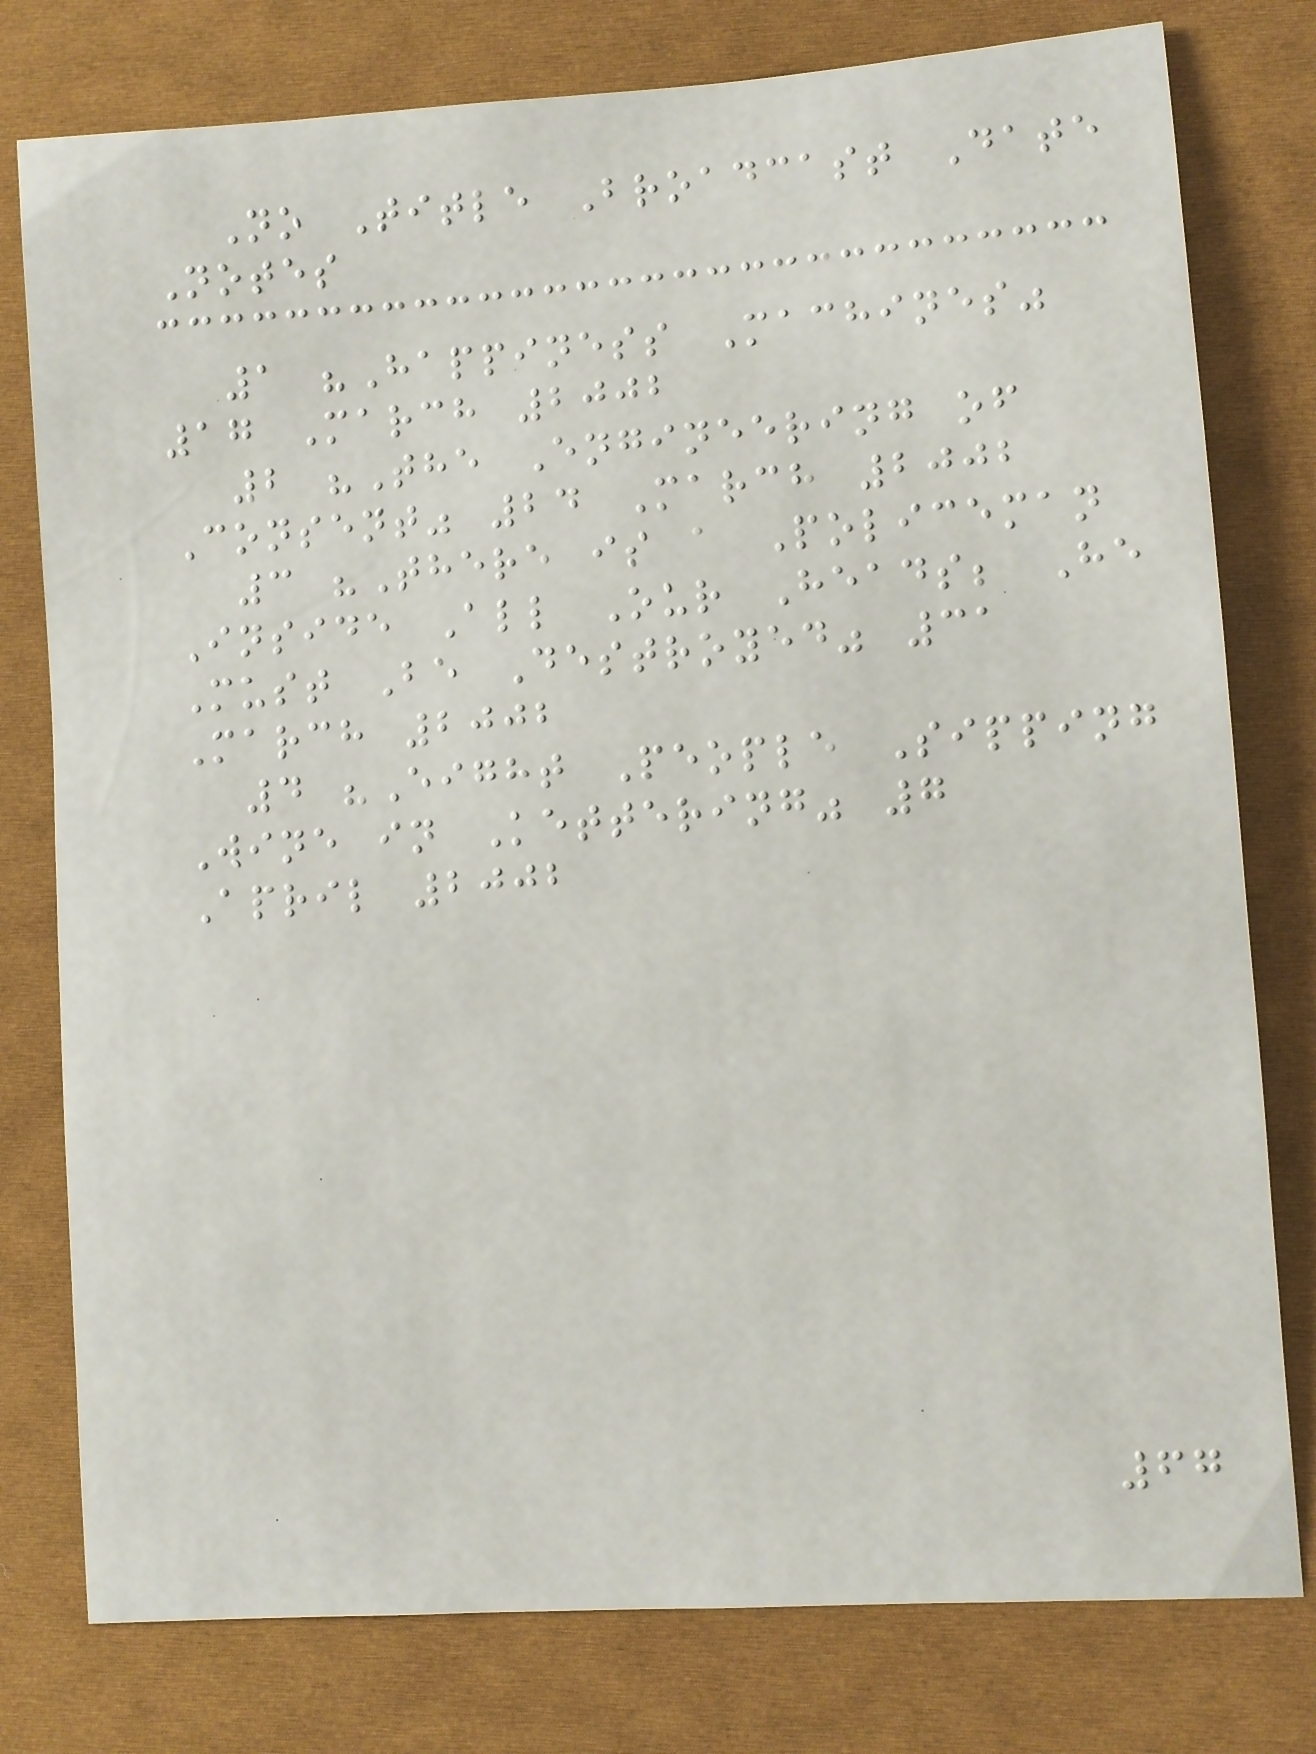No Title Broadcast Date
Notes
1 "Happiness Machines"
17 March 2002
2 "The Engineering of
Consent" 24 March 2002
3 "There is a Policeman
Inside All Our Heads; He
Must Be Destroyed" 31
March 2002
4 "Eight People Sipping
Wine in Kettering" 7
April 2002
67
